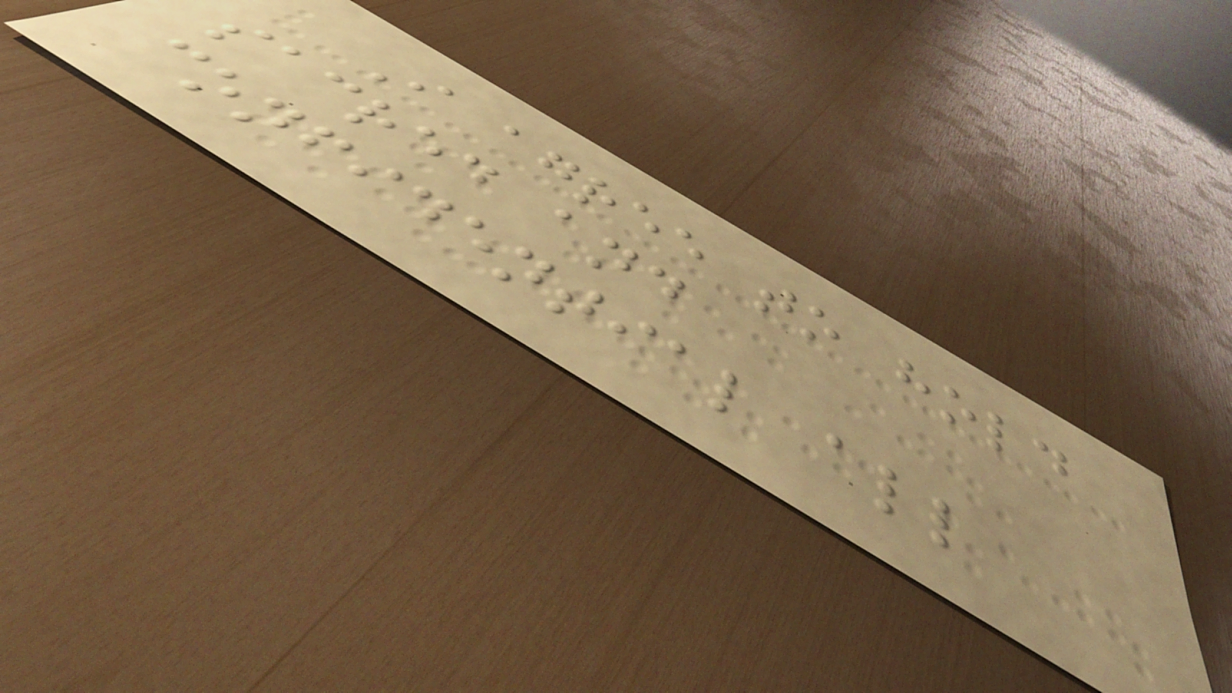I agree to hold
sacred and
confidential all
